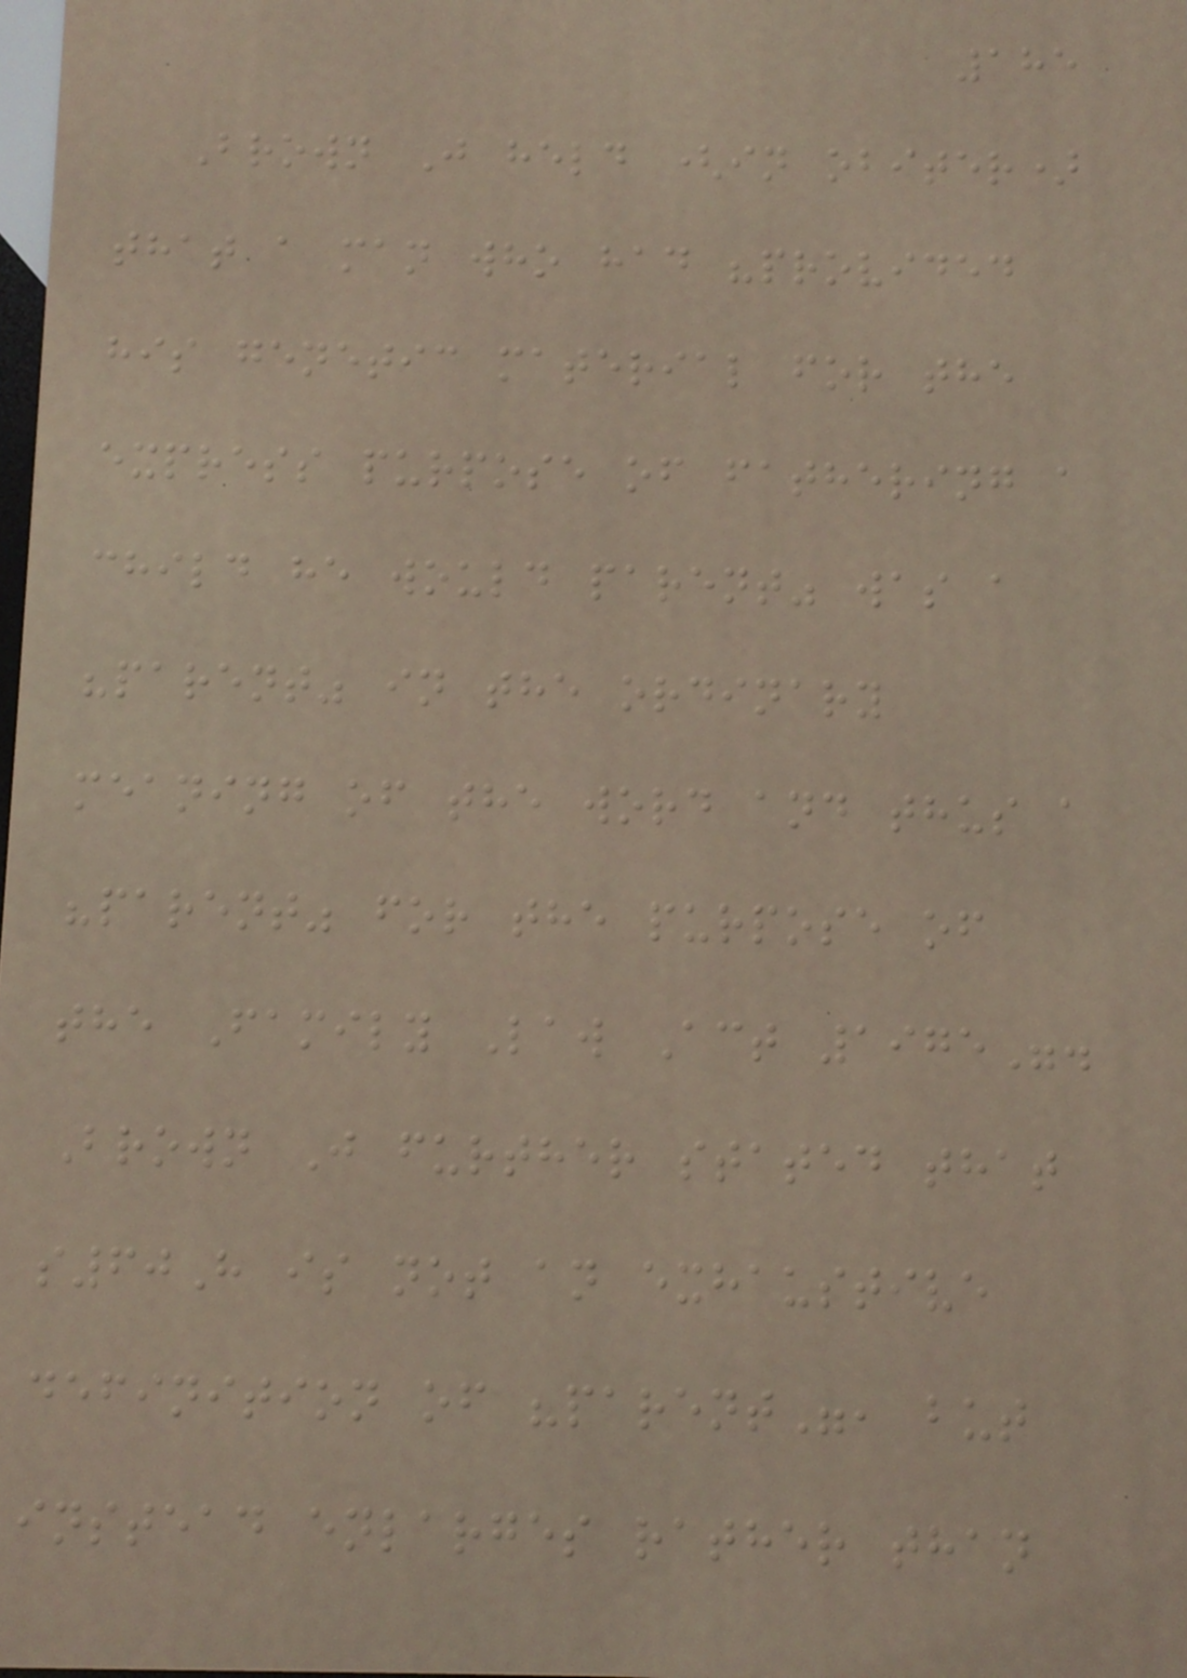185
Brown J held (in obiter)
that a man who had "provided
his genetic material for the
express purpose of fathering a
child he would parent" was a
"parent" in the ordinary
meaning of the word and thus a
"parent" for the purpose of
the Family Law Act 1975".
Brown J further stated that
s60H is not an exhaustive
definition of "parent", but
instead enlarges rather than
